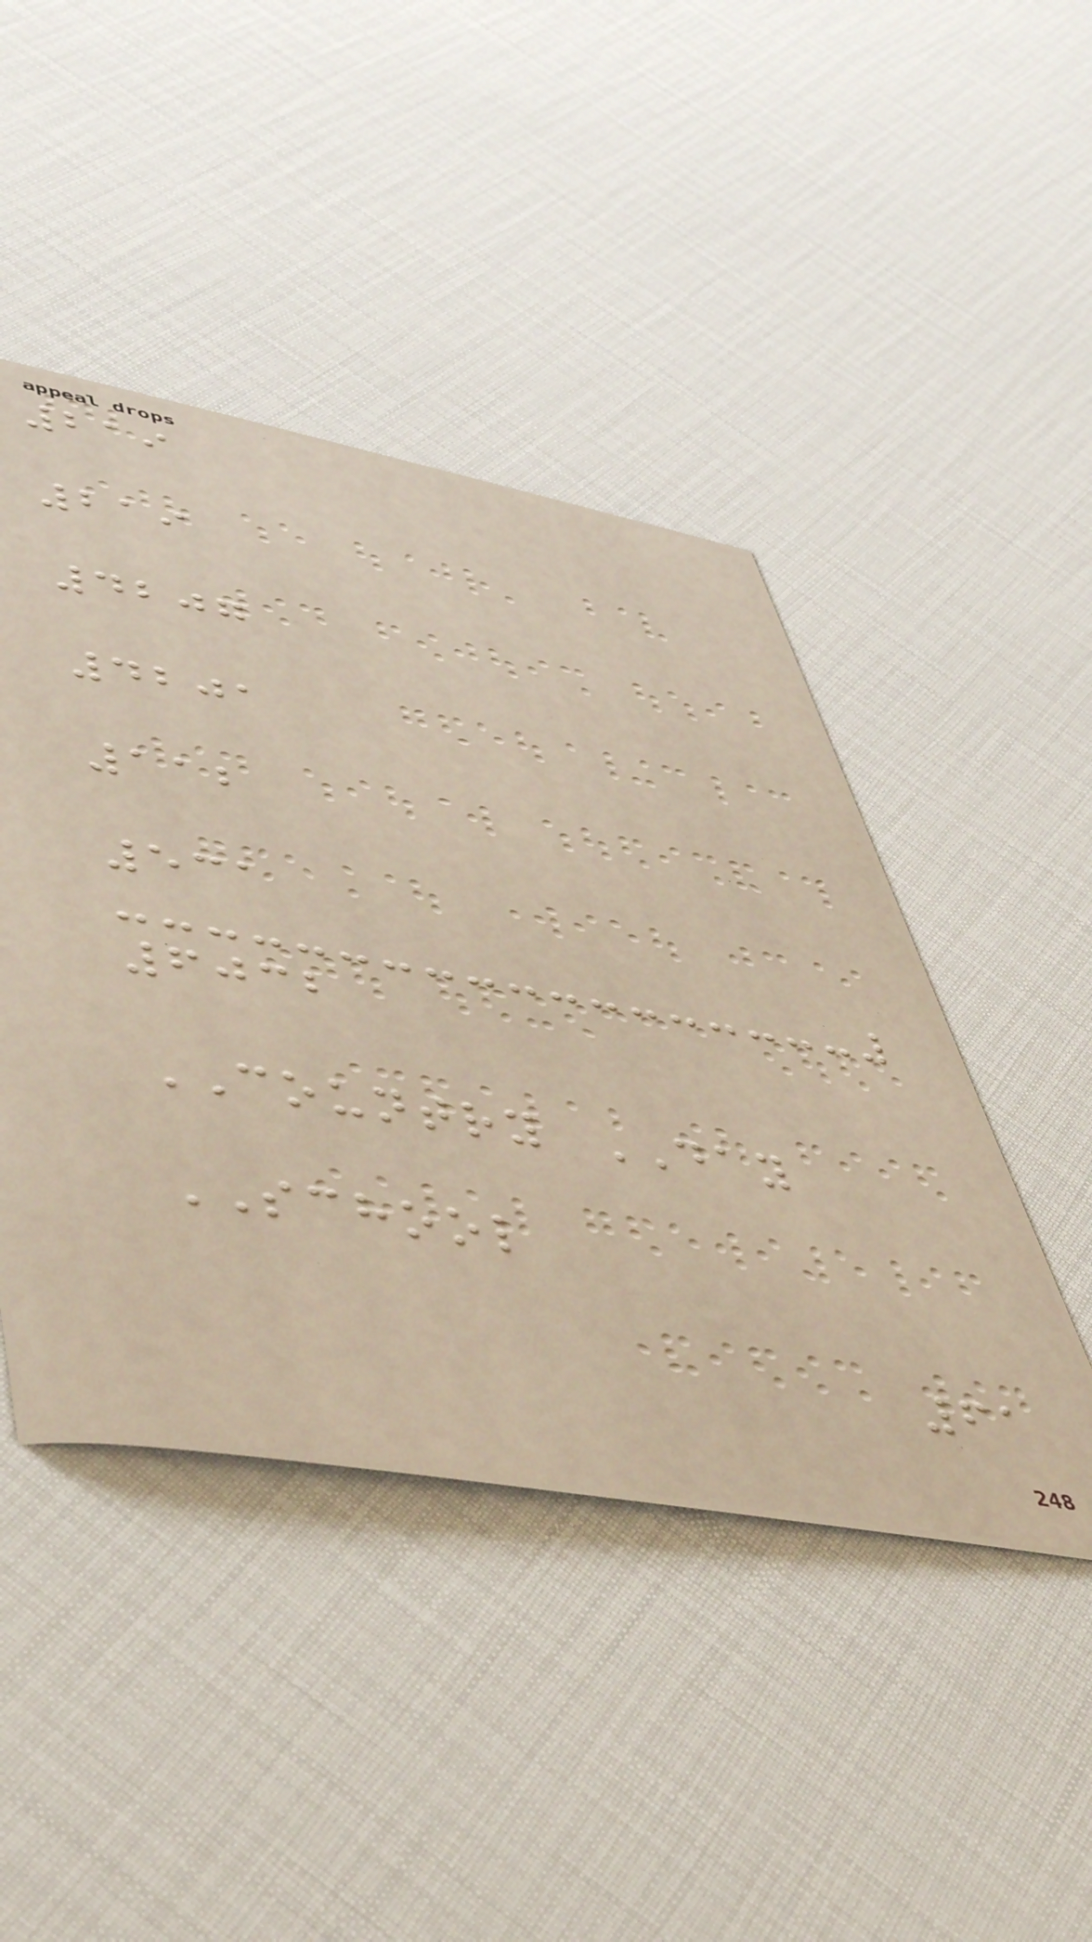219
219
4207
4201
112
531
6032
COUNTRY DAY
SCHOOL
61
